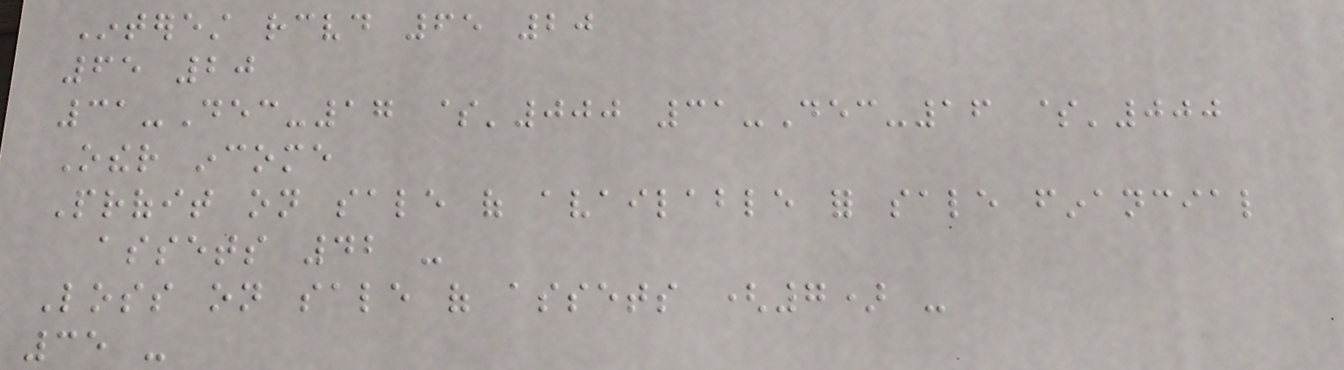Interest received 65 20
65 20
31-Dec-17 $'000 31-Dec-16 $'000
Other income
Profit on sale of available for sale financial
assets 42 -
Loss on sale of assets (7) -
35 -
